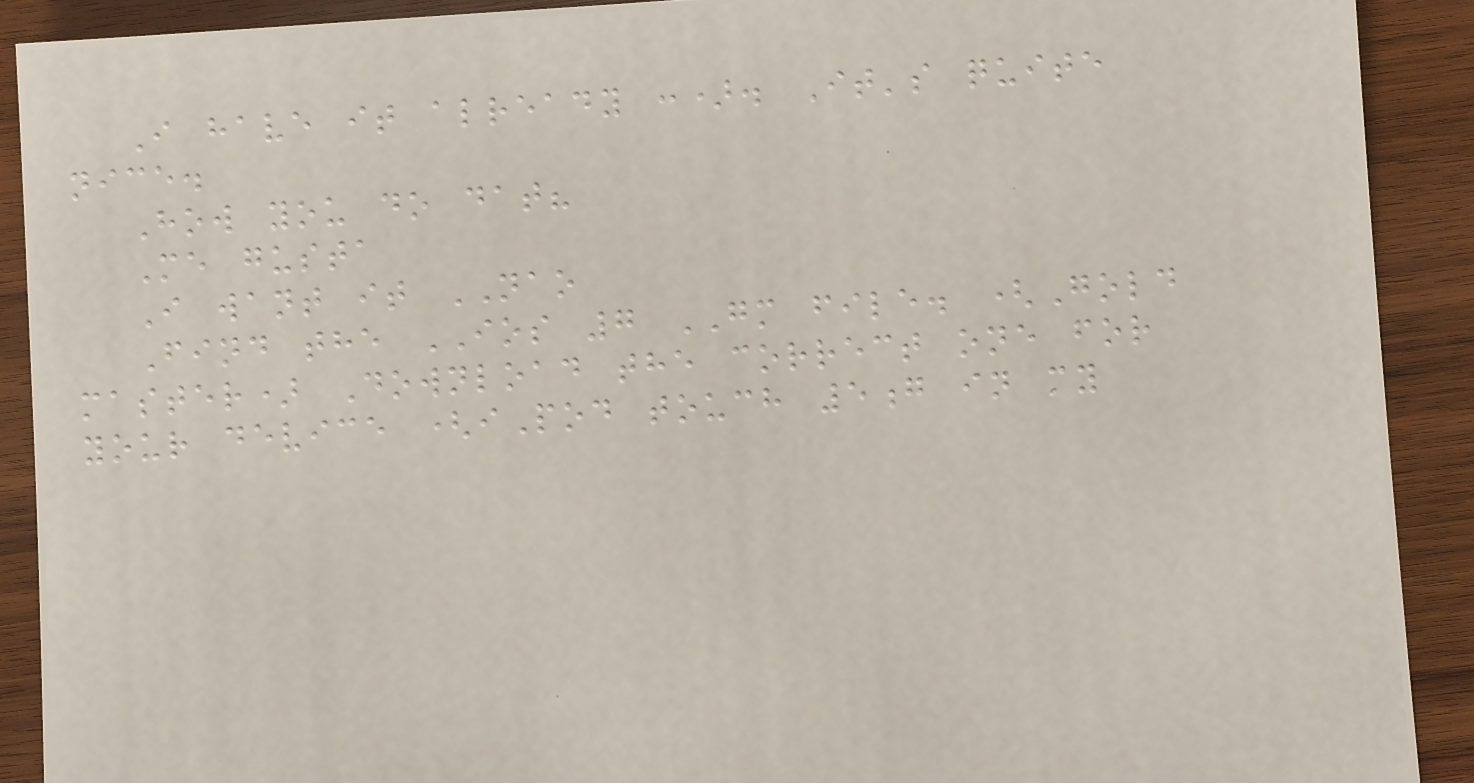I have it already :). It's quite
nice.
How you do dat?
Me gusta
I want it NAO
Find the IOS 7 GM file. (Gold
master) Download the correct one for
your device (iPod touch 5g in my
